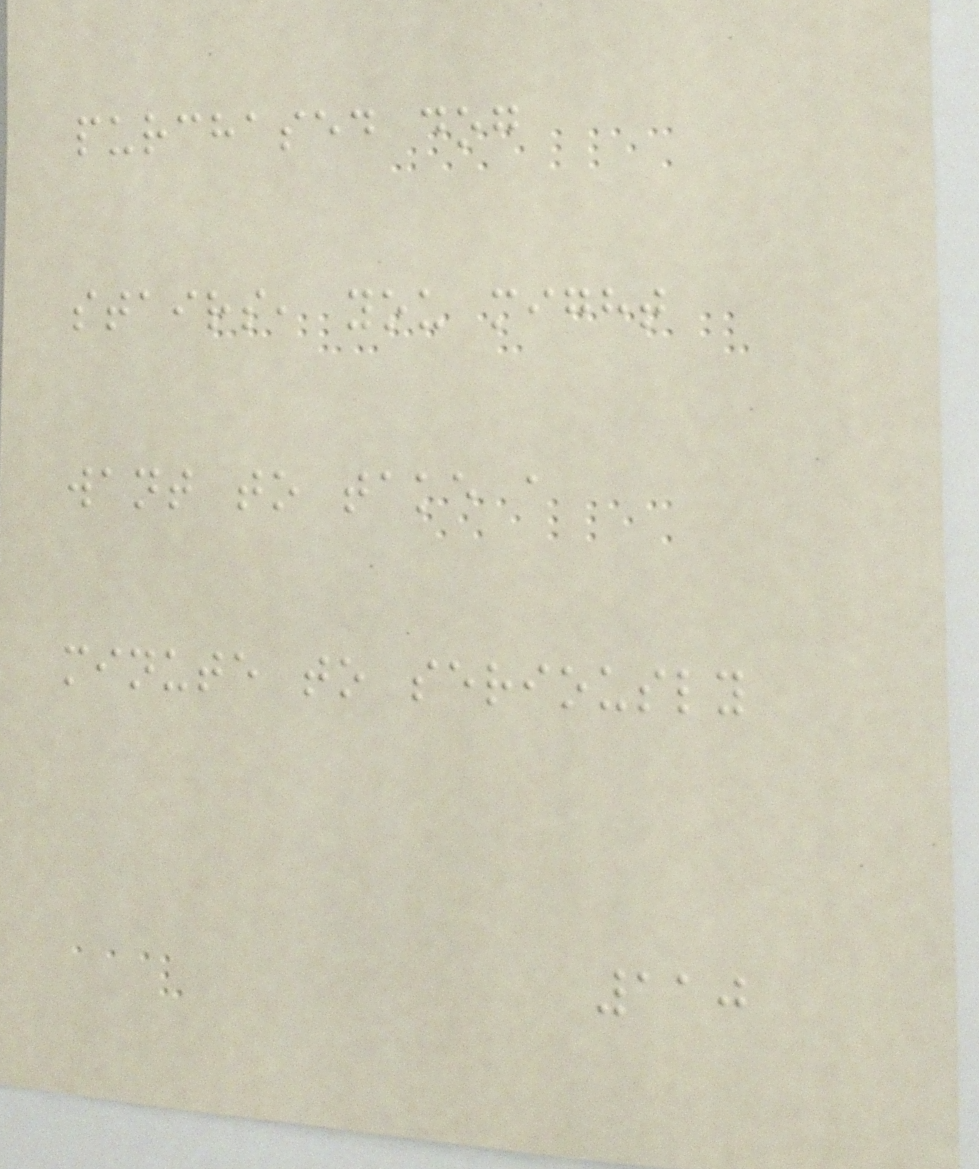purchased dog
stairs, you might
want to take a
minute to seriously
110
